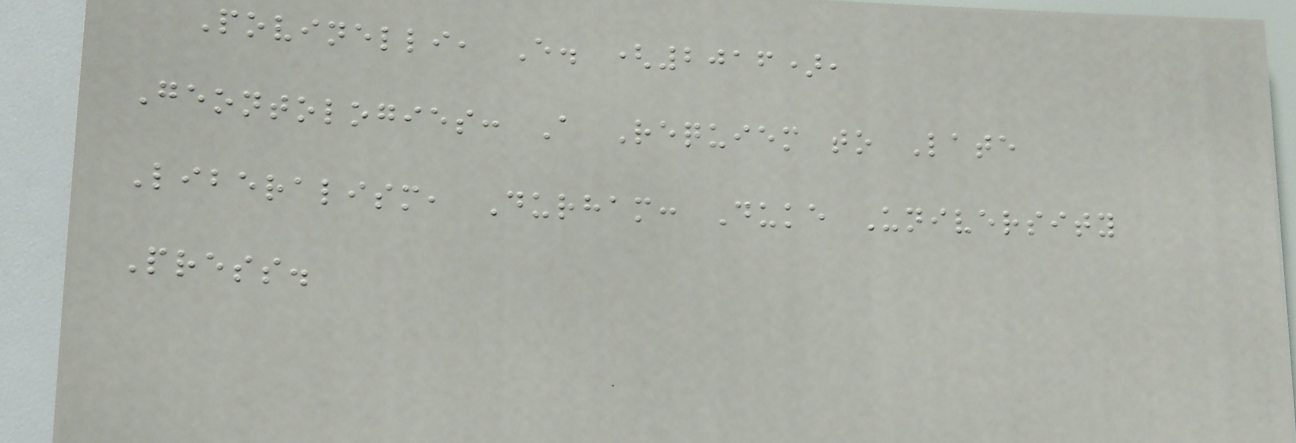Povinelli, E. (2016),
Geontologies: A Requiem to Late
Liberalism, Durham: Duke University
Press.
